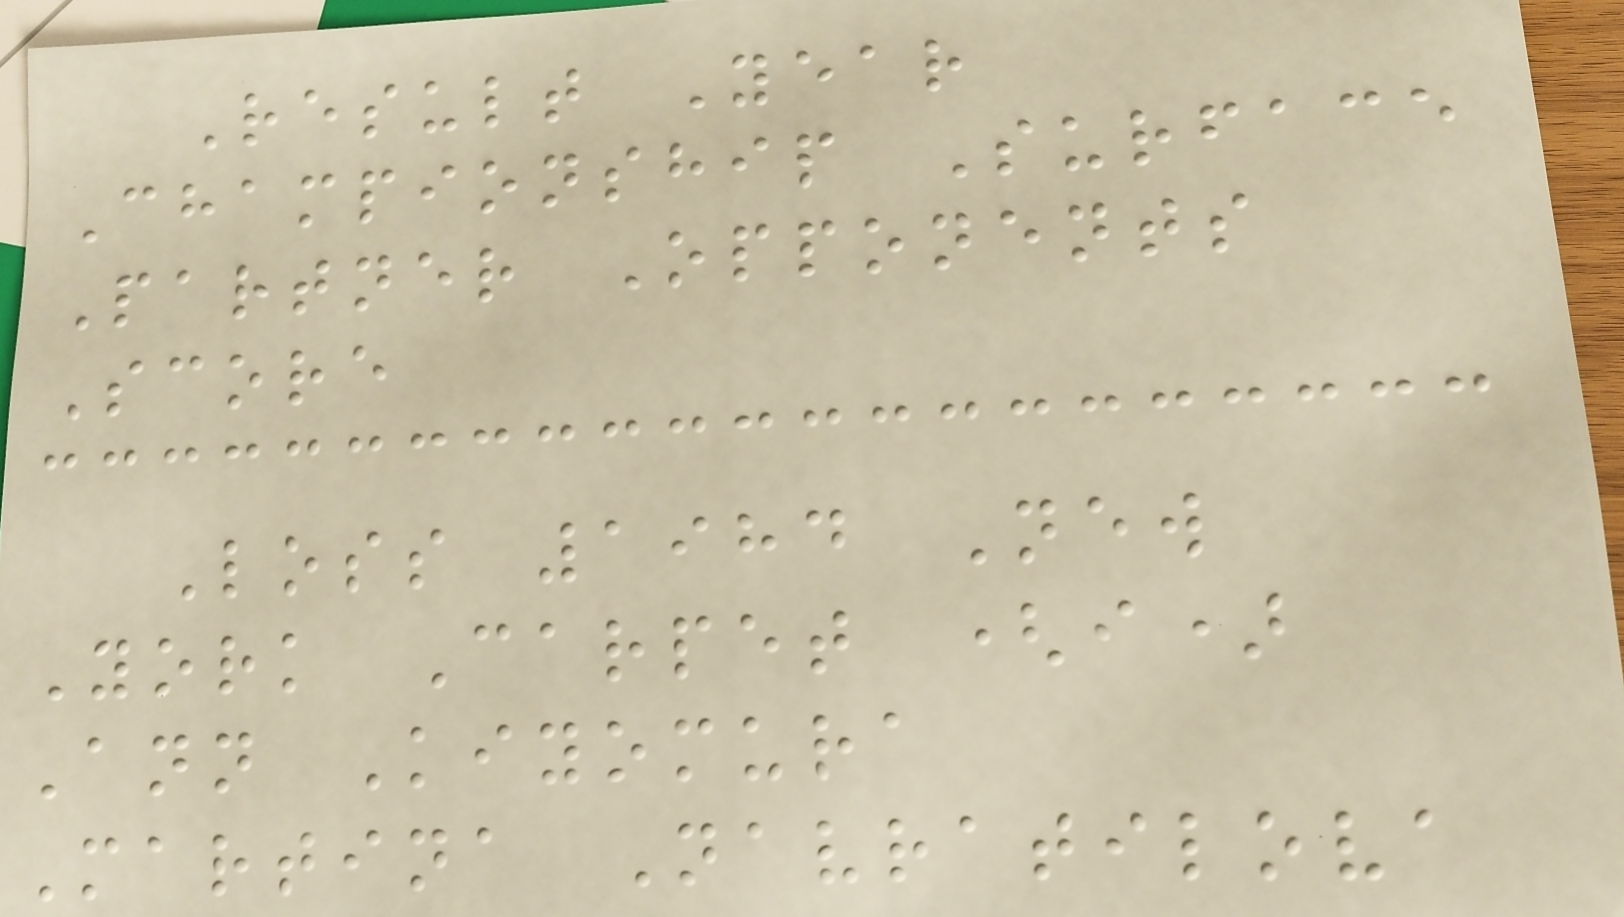Result Year
Championship Surface
Partner Opponents
Score
Loss 1984 New
York Carpet (i)
Ann Kiyomura
Martina Navratilova
